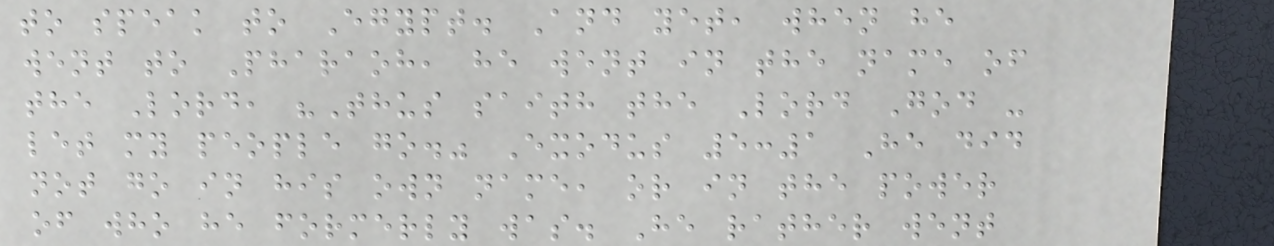to speak to Egypt. And yet, when he
went to Pharaoh, he went in the name of
the Lord, "Thus saith the Lord God -
let my people go." Exodus 5:1 He did
not go in his own name, or in the power
of who he formerly was. He rather went
